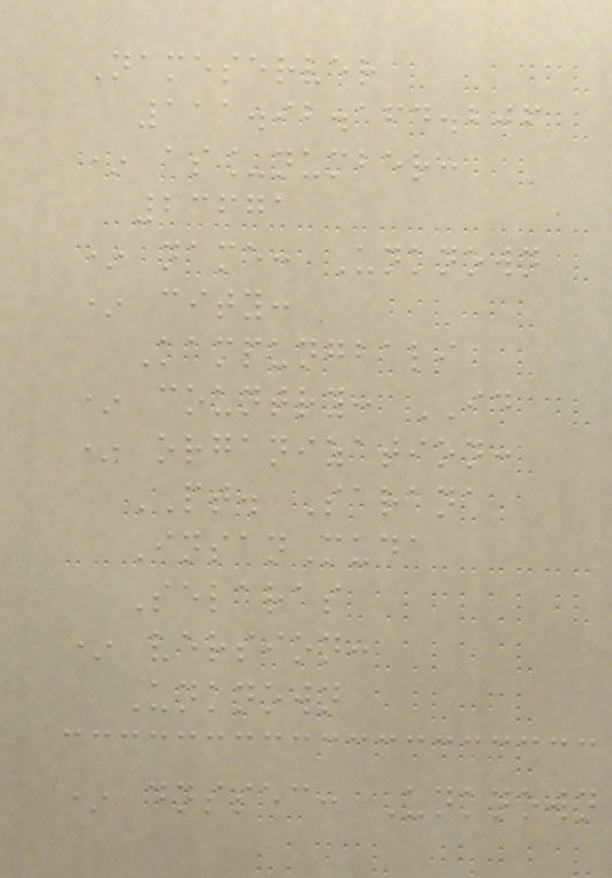Nameserver
111.92.164.206
* as_number:
23671
* name: Unknown
* city:
Kampungbali
* country: ID
* organization:
PT. Sarana
InsanMuda
Selaras
* version:
Unknown
* dnssec: Unknown
